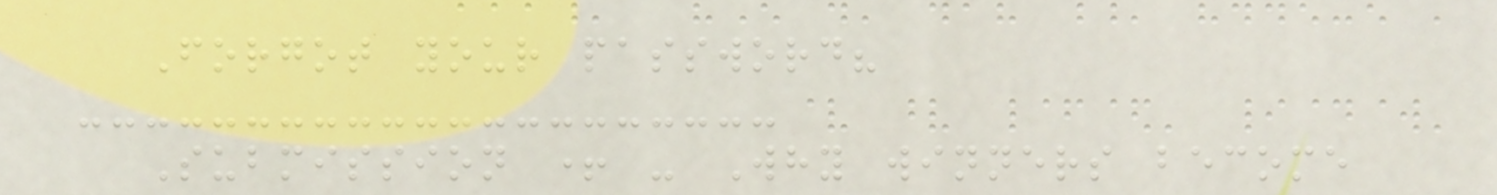Forgot your password?
Submission + - Why winners become
